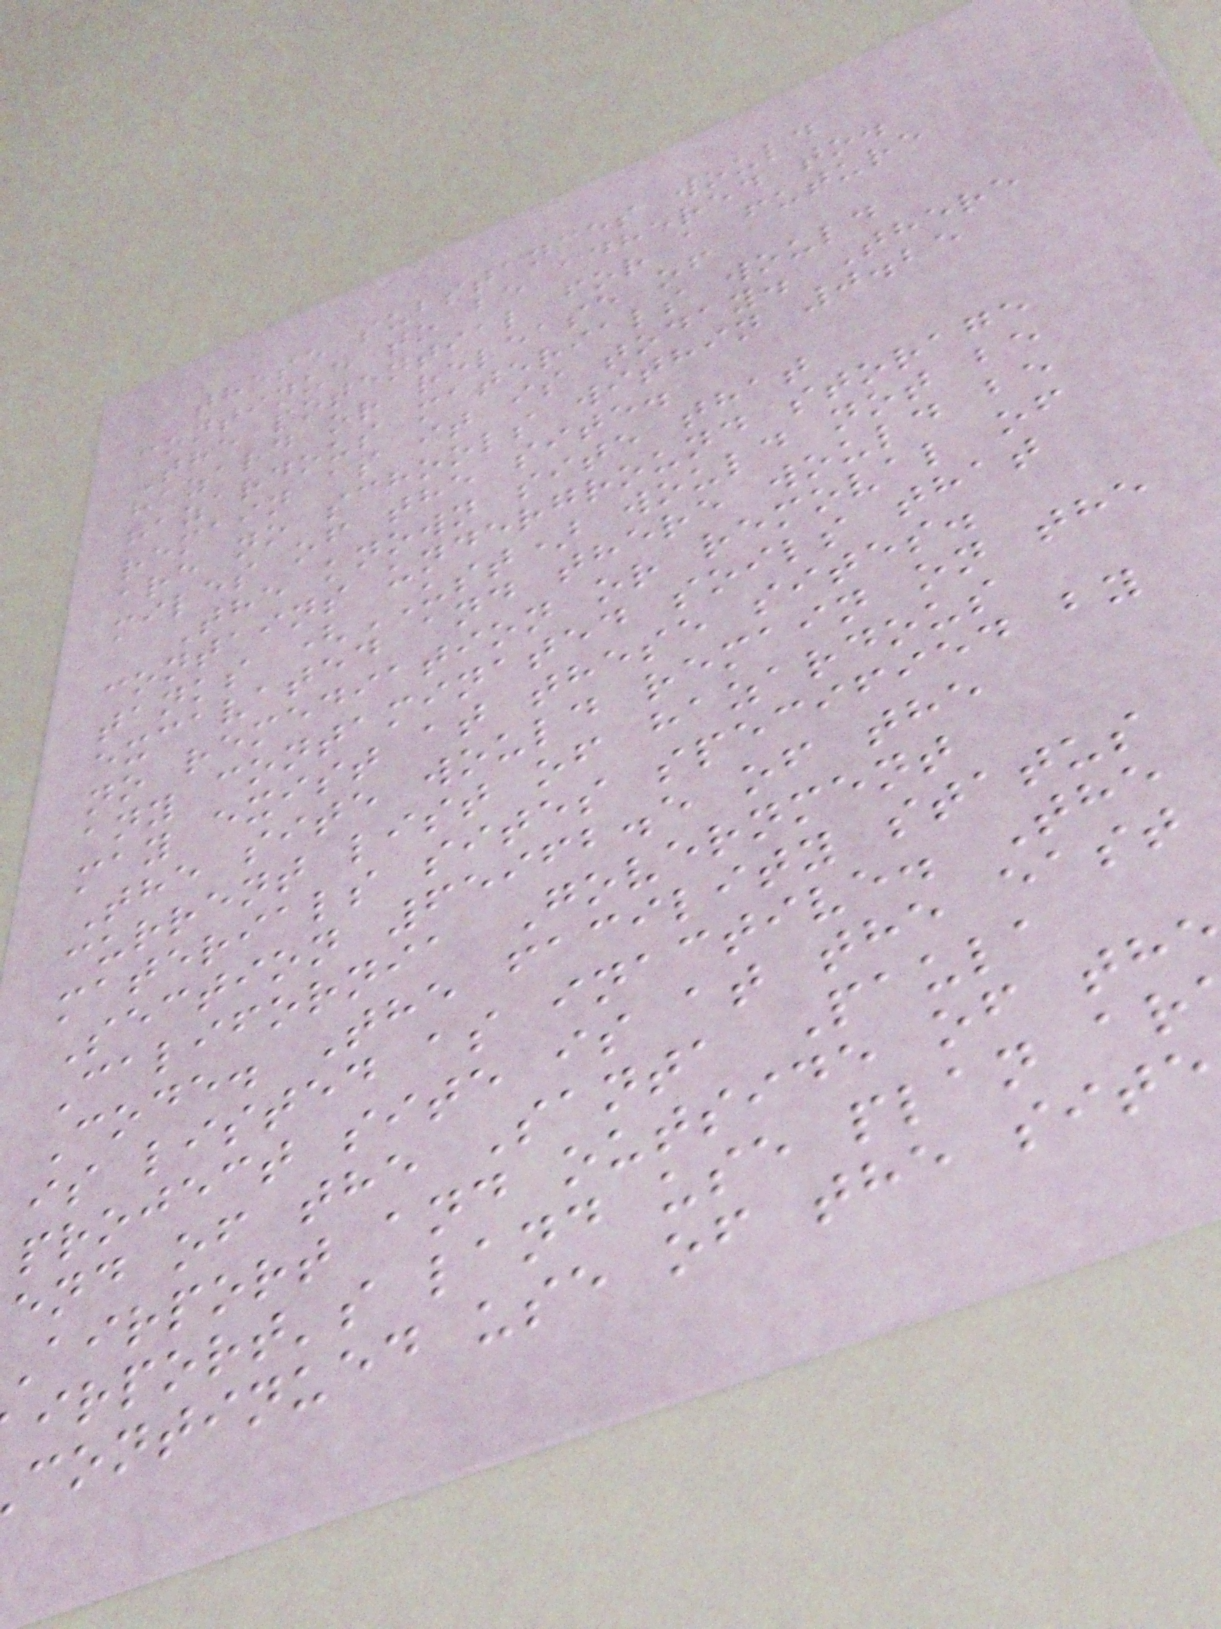these substances would
continue to be adhered to.
The potential for a future
hazard or release of
hazardous materials would
remain as it is today. There
are no schools within 0.25
miles of the site.
The known site that
contains underground storage
tanks (UST) would not be
excavated and there would be
no remediation or removal of
any contaminated soils that
may exist at these sites.
The site would remain on the
current list of hazardous
materials sites specified by
Section 65962.5 of the
California Government
Code. The facility status
is listed as inactive. The
project site is at the east
end of the Santa Paula
airport and outside of th
irport's land use plan ar
continued use of the site
